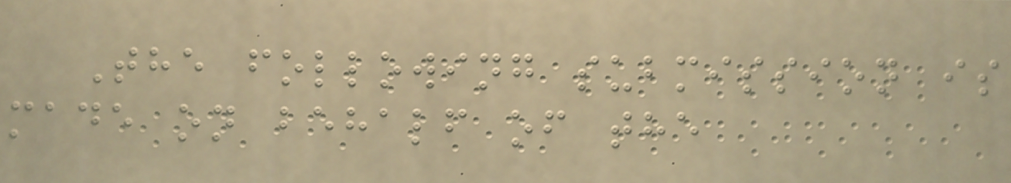The following submission is
made on behalf of the
